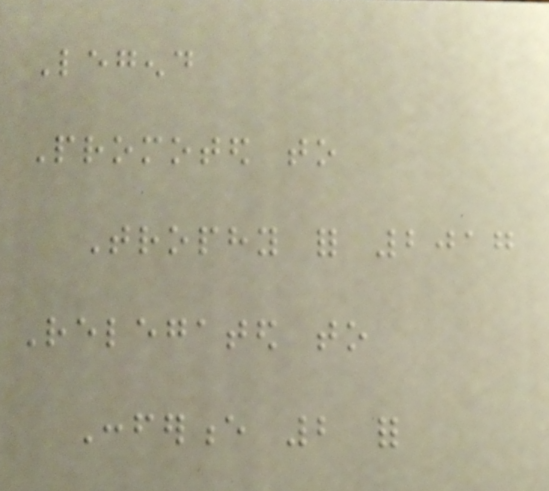Legend
Promoted to
Trophy for 2017
Relegated to
Conference 2 for
